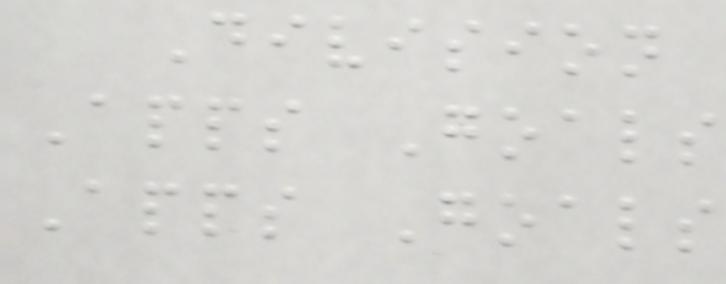Division
Apps Goals
Apps Goals
